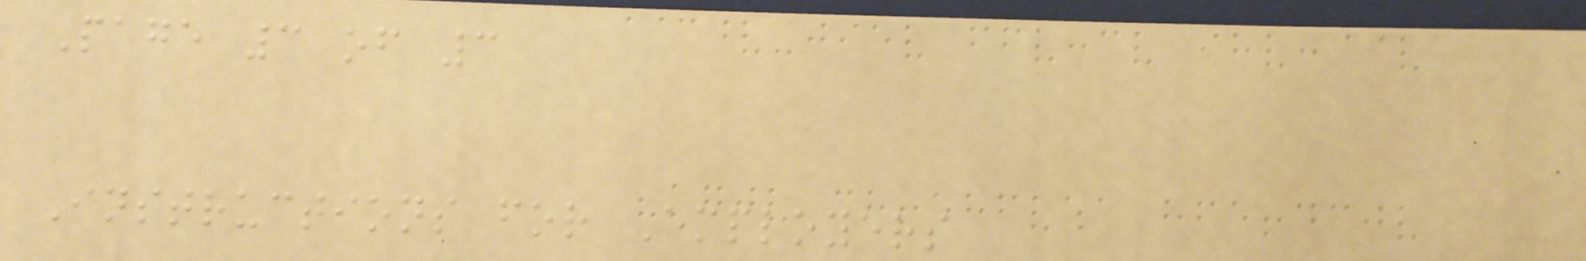Page 3 of 3
Instructions for Employers
